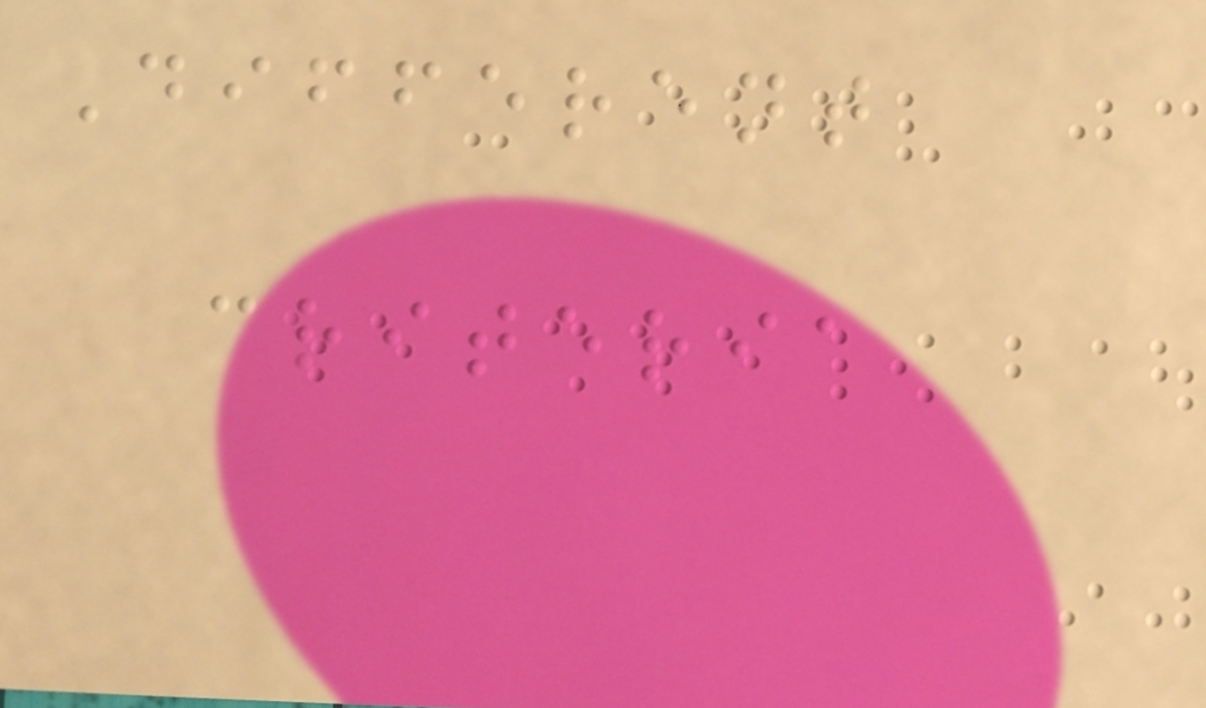Different
criteria
